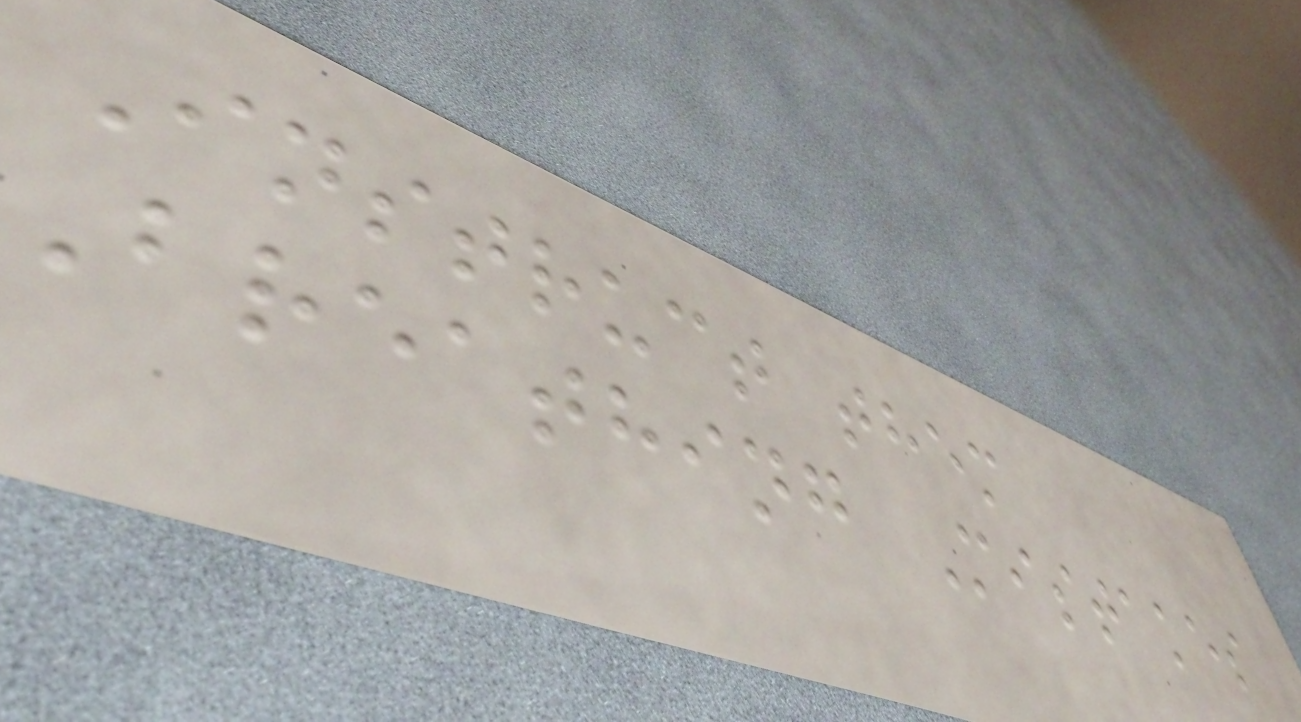Instruct them
Breathing Mistakes
